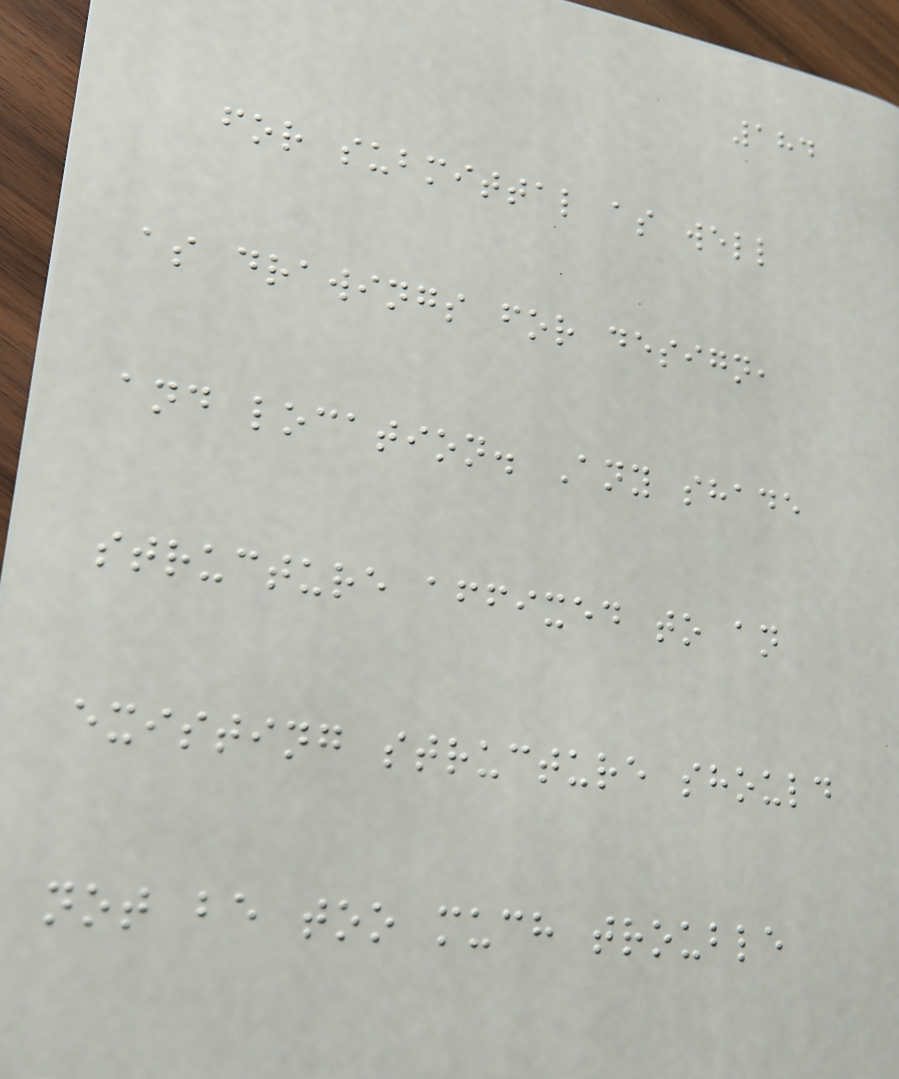184
for submittal as well
as drawings for design,
and location. Any shade
structure affixed to an
existing structure should
not be too much trouble
